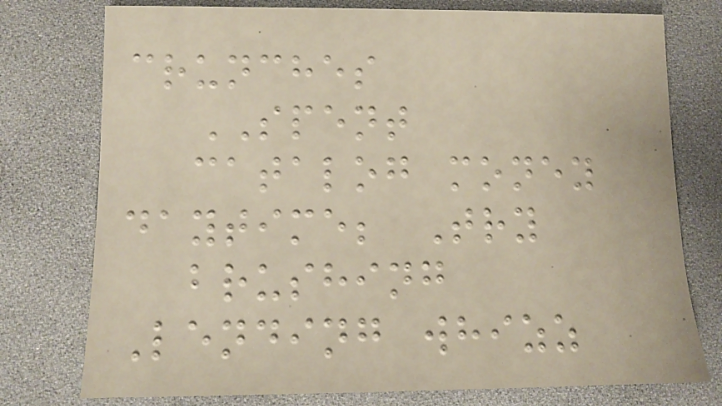crunches
SPENT
catalog money
daytime; Try
brushing
Lending whizz
